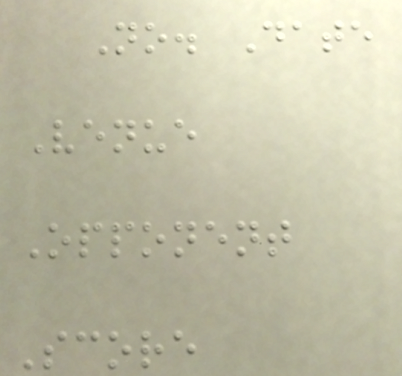No. Date
Venue
Opponent
Score
